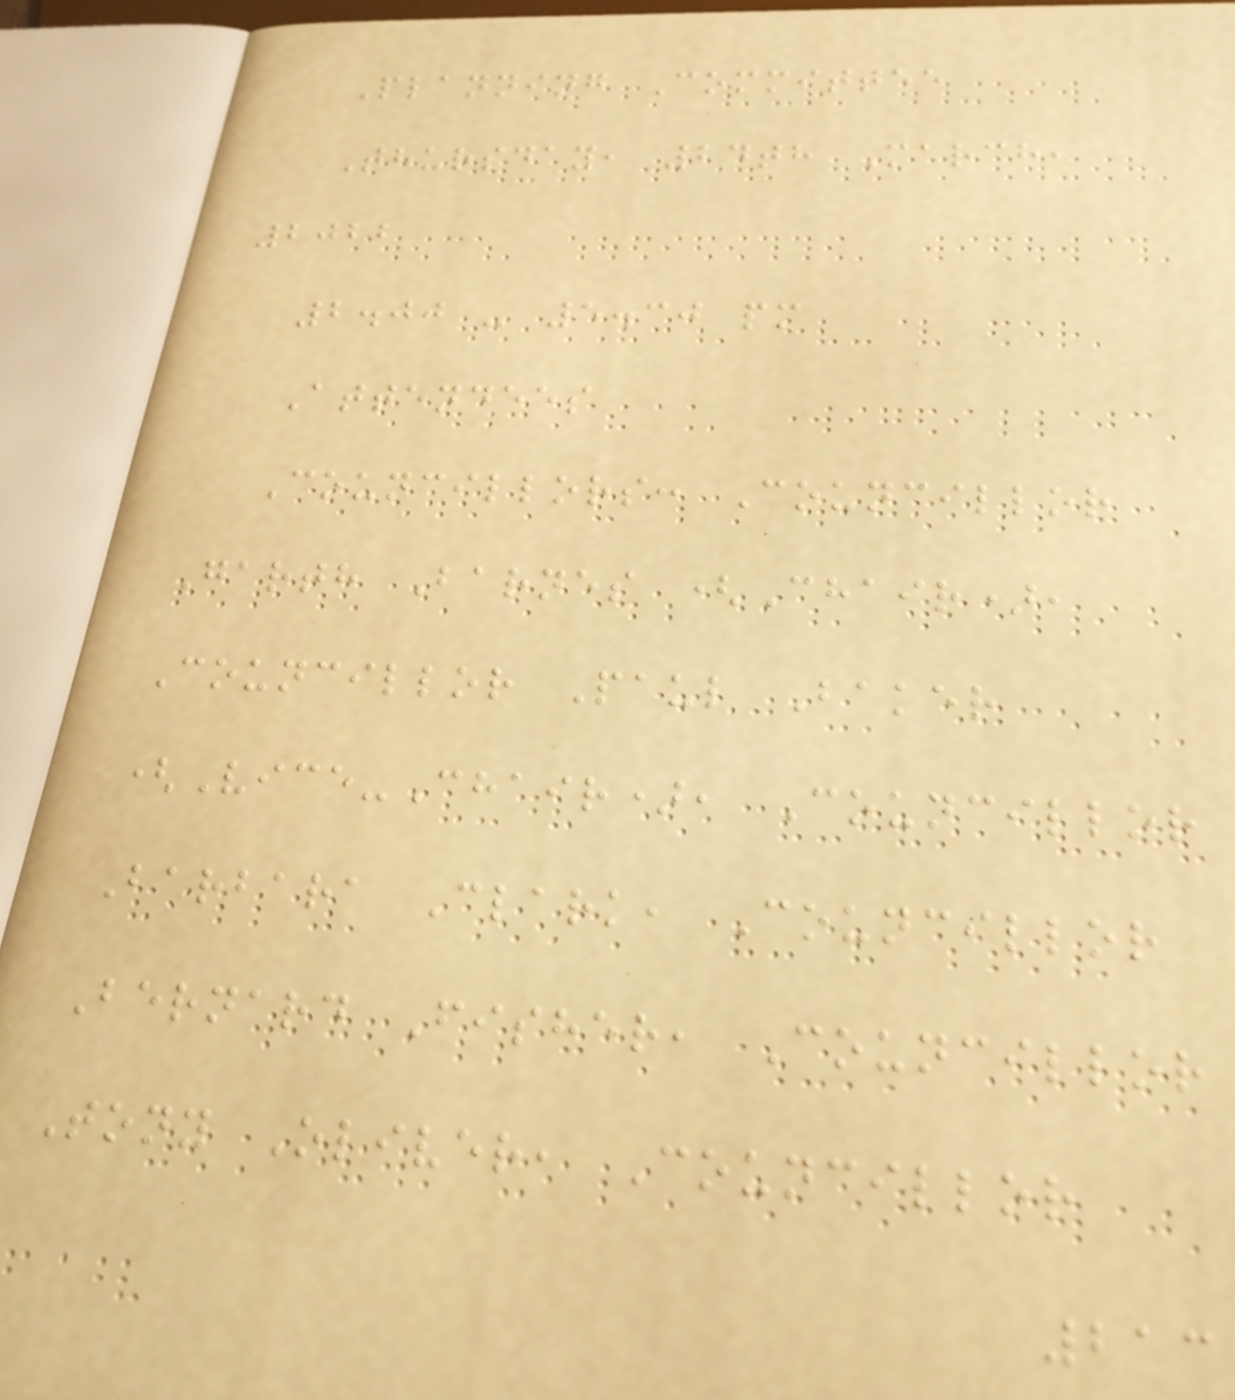Planning Committee
Thursday, 24th March,
2022
2.00 - 5.30 pm
Attendees
Councillors: Councillor
Garth Barnes (Chair),
Councillor Paul Baker
(Vice-Chair), Councillor
Barbara Clark, Councillor
Bernard Fisher, Councillor
Tony Oliver, Councillor
213
